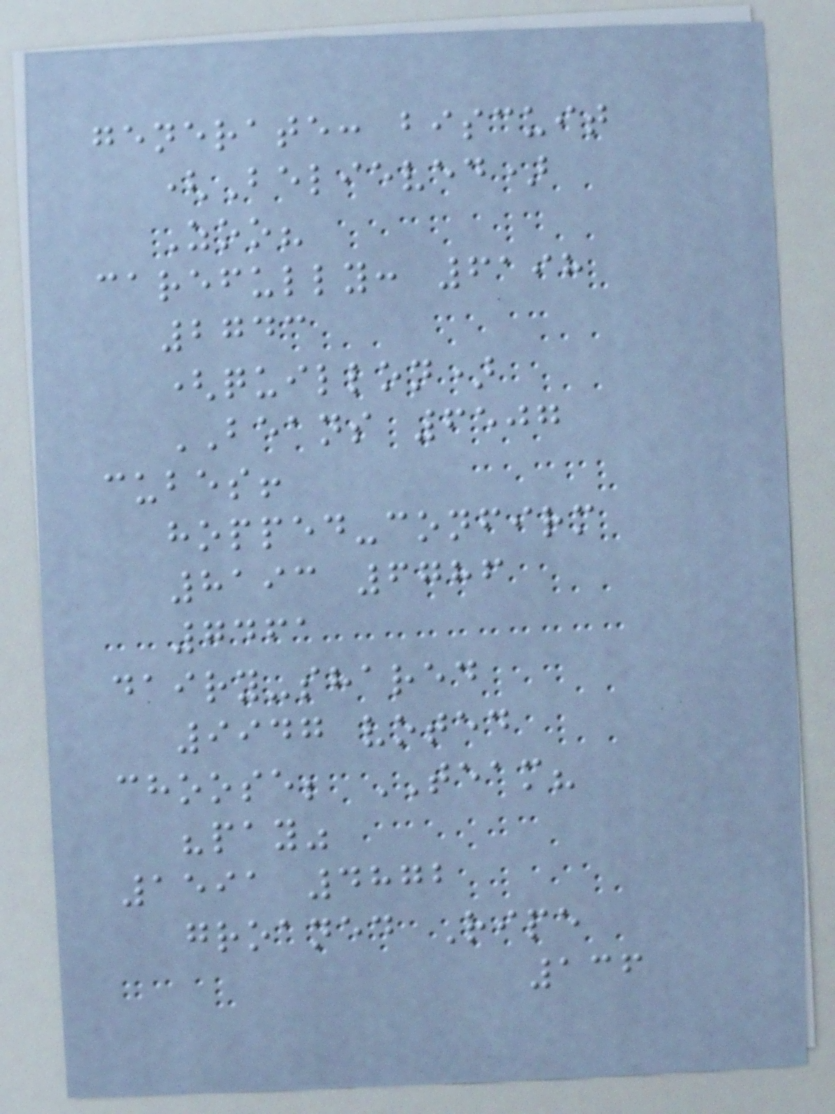generate: biscuit
(Believed)
Zoo?
carefully: 6198
2743
(quillon)
BEANS 6507
cubes!
hopped-confirm
8193 6786
7461
dairy-shared
9947 voted
choose; TEAM?
"pay"
1591 4872
groaned Ripe
136
